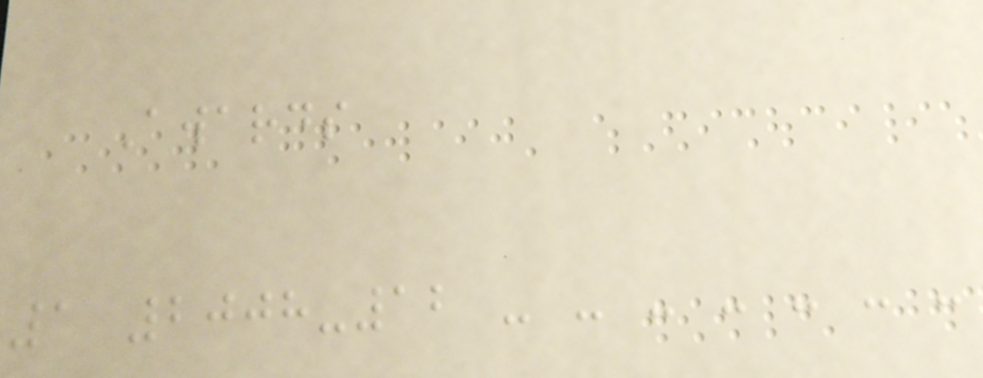Awards
1 2008-12 - - - - - - -
